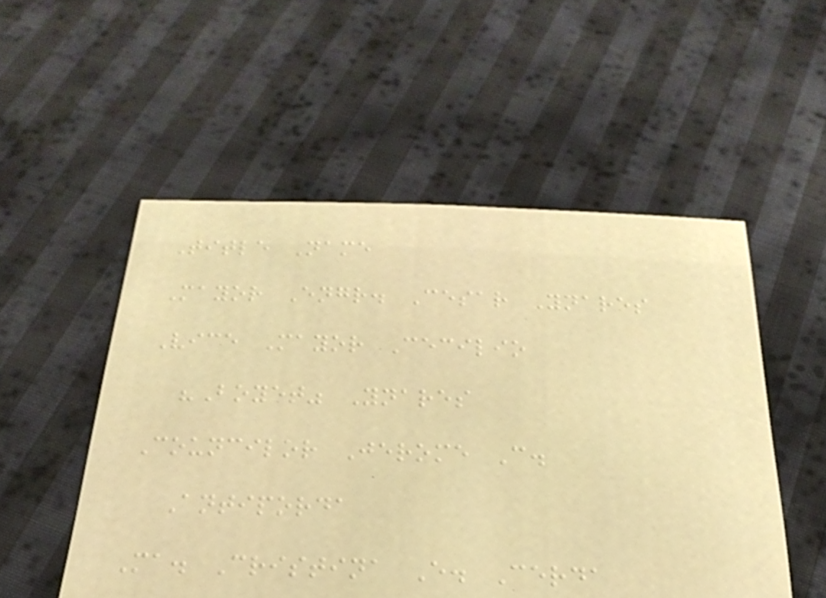Title Name
Mayor Engr. Cesar Ynares
Vice Mayor Cecilio
"Boyet" Ynares
Councilor Jerome C.
Antiporda
Ma. Cristina E. Cerda
